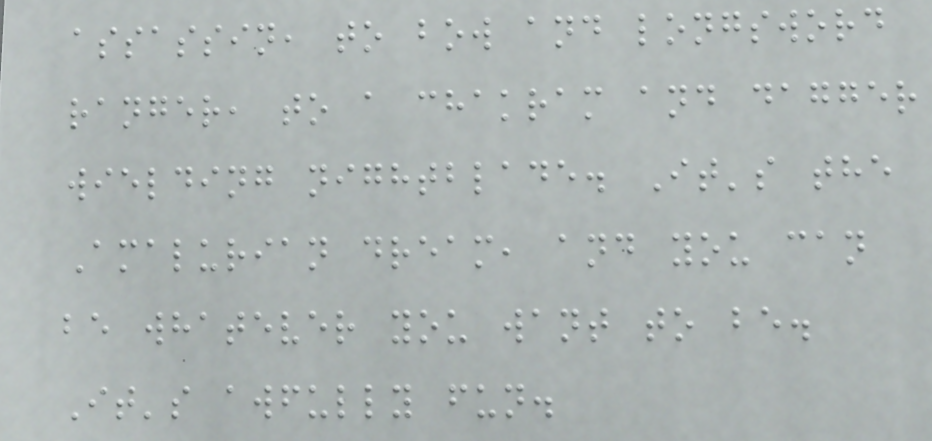assassin, to bow and longsword
ranger, to a chakram and dagger
wielding nightblade. It's the
Amalurian dream, and you can
be whatever you want to be.
It's awfully fun.
